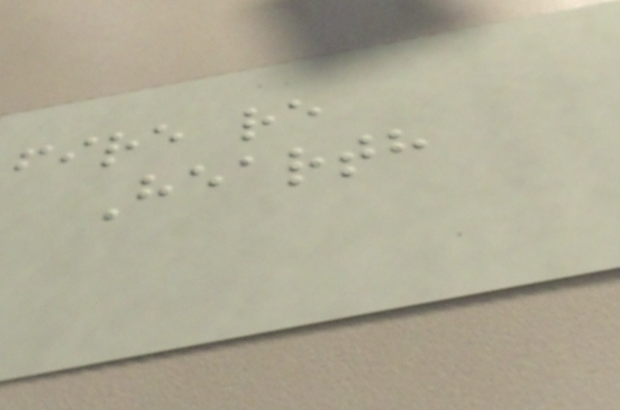fire re
Hearth
